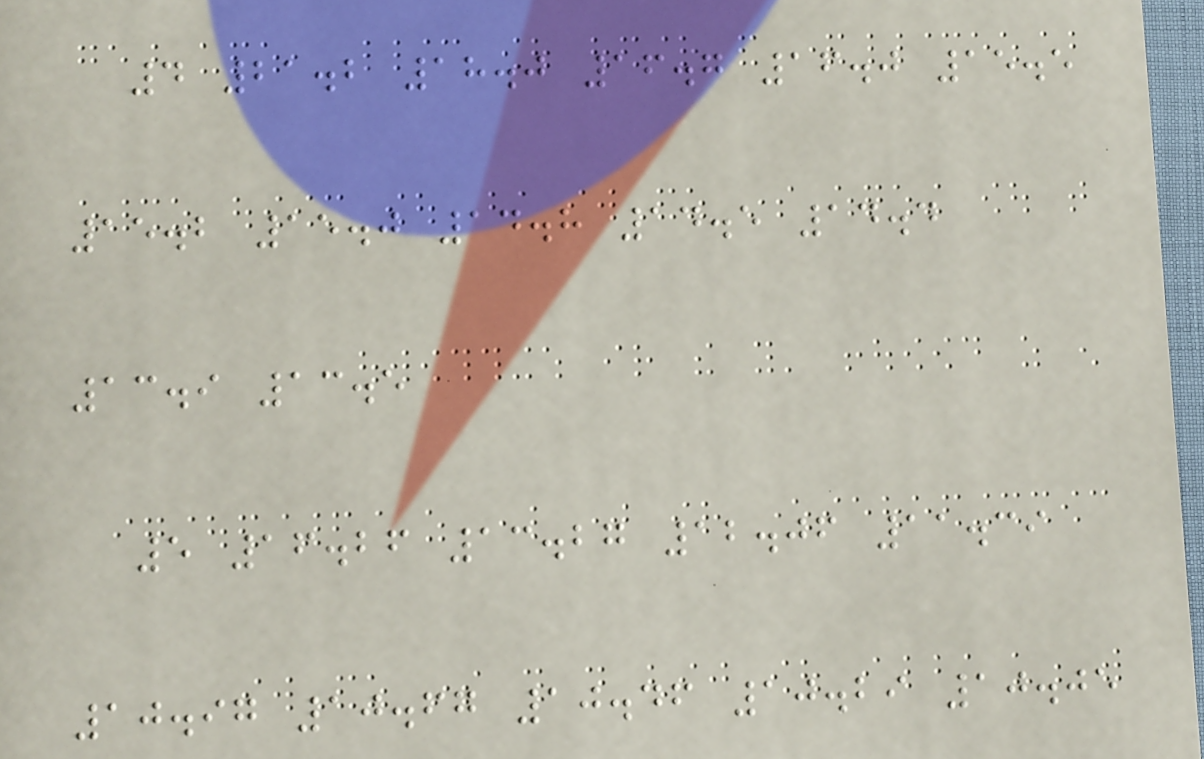4 21.2 18.0 16.7 16.0 15.5
15.2 15.0 14.8 14.5 14.4
13.9 13.5
5 16.26 13.27 12.06 11.39
10.97 10.67 10.46 10.29 10.05
